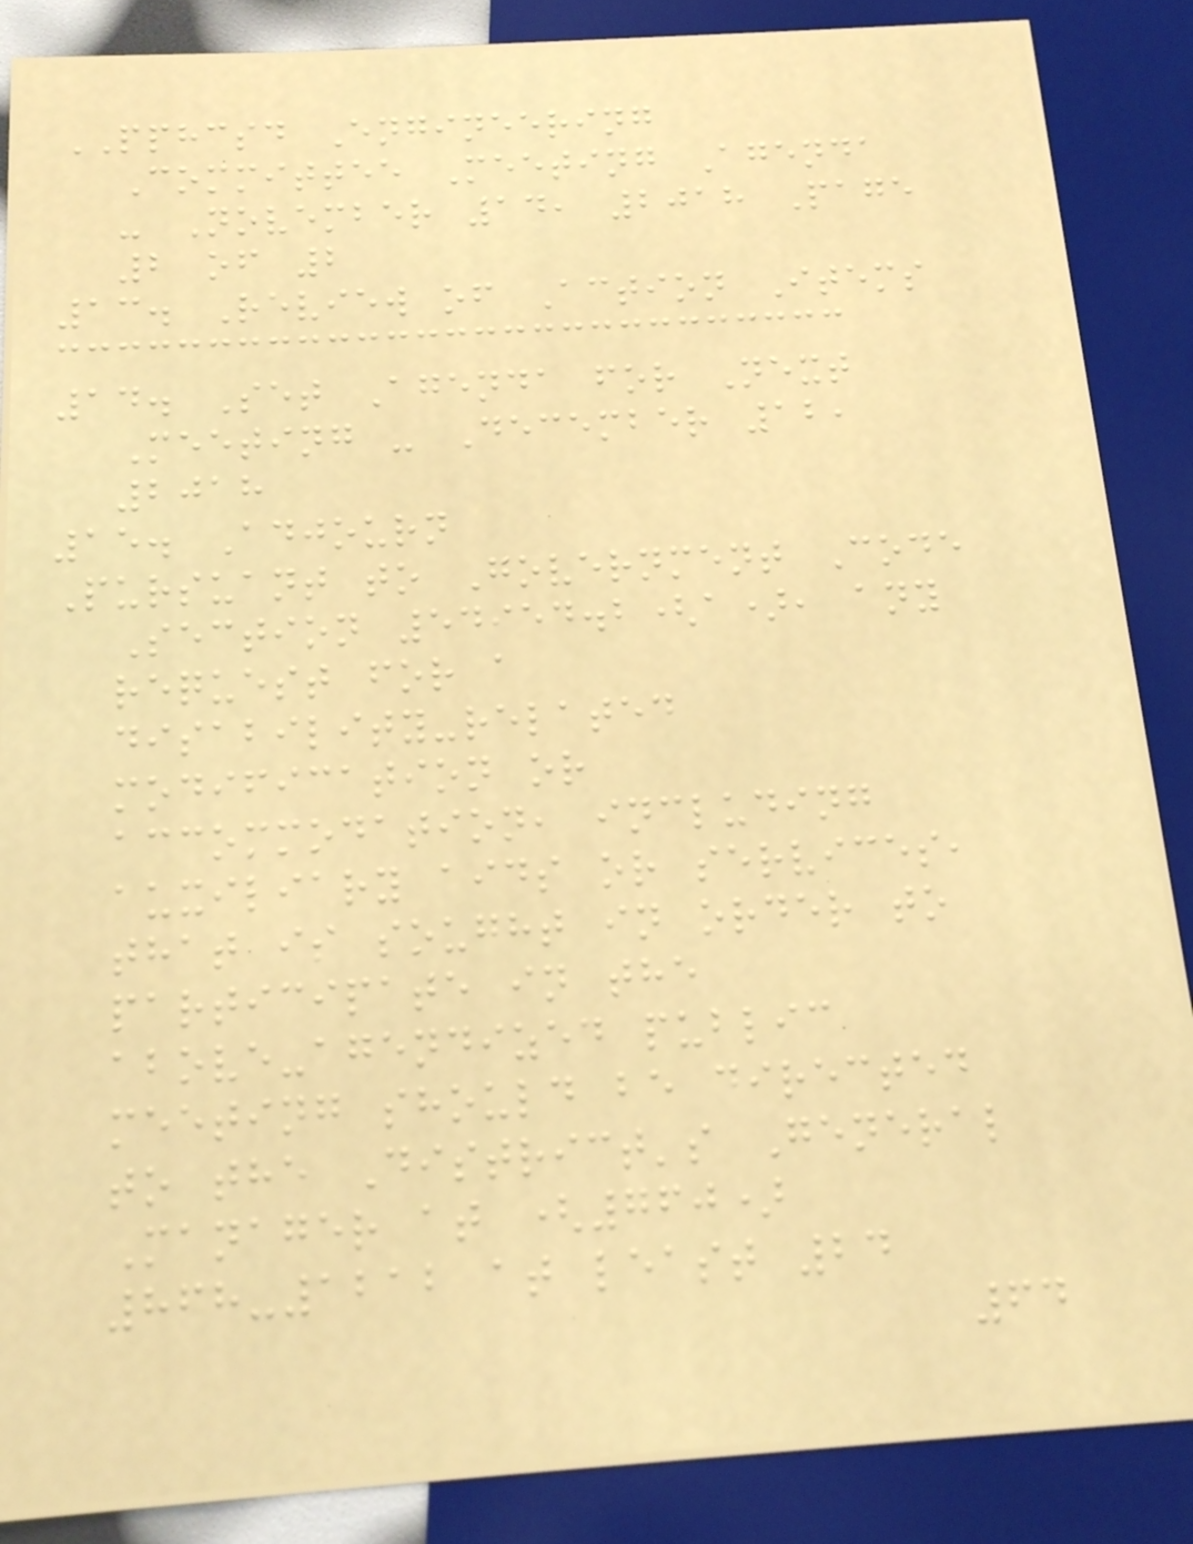PPHCSD Engineering
Committee Meeting Agenda
- November 14, 2018 Page
2 of 2
13. Review of Action Items
14. Set Agenda for Next
Meeting - December 12,
2018
15. Adjourn
Pursuant to Government Code
Section 54954.2(a), any
request for a
disability-related
modification or
accommodation, including
auxiliary aids or services,
that is sought in order to
participate in the
above-agendized public
meeting should be directed
to the District's General
Manager at (760)
868-1212 at least 24
64
